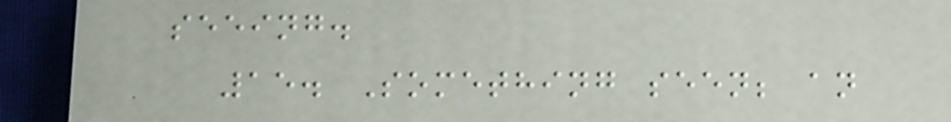seeing.
15. Something seen; an
